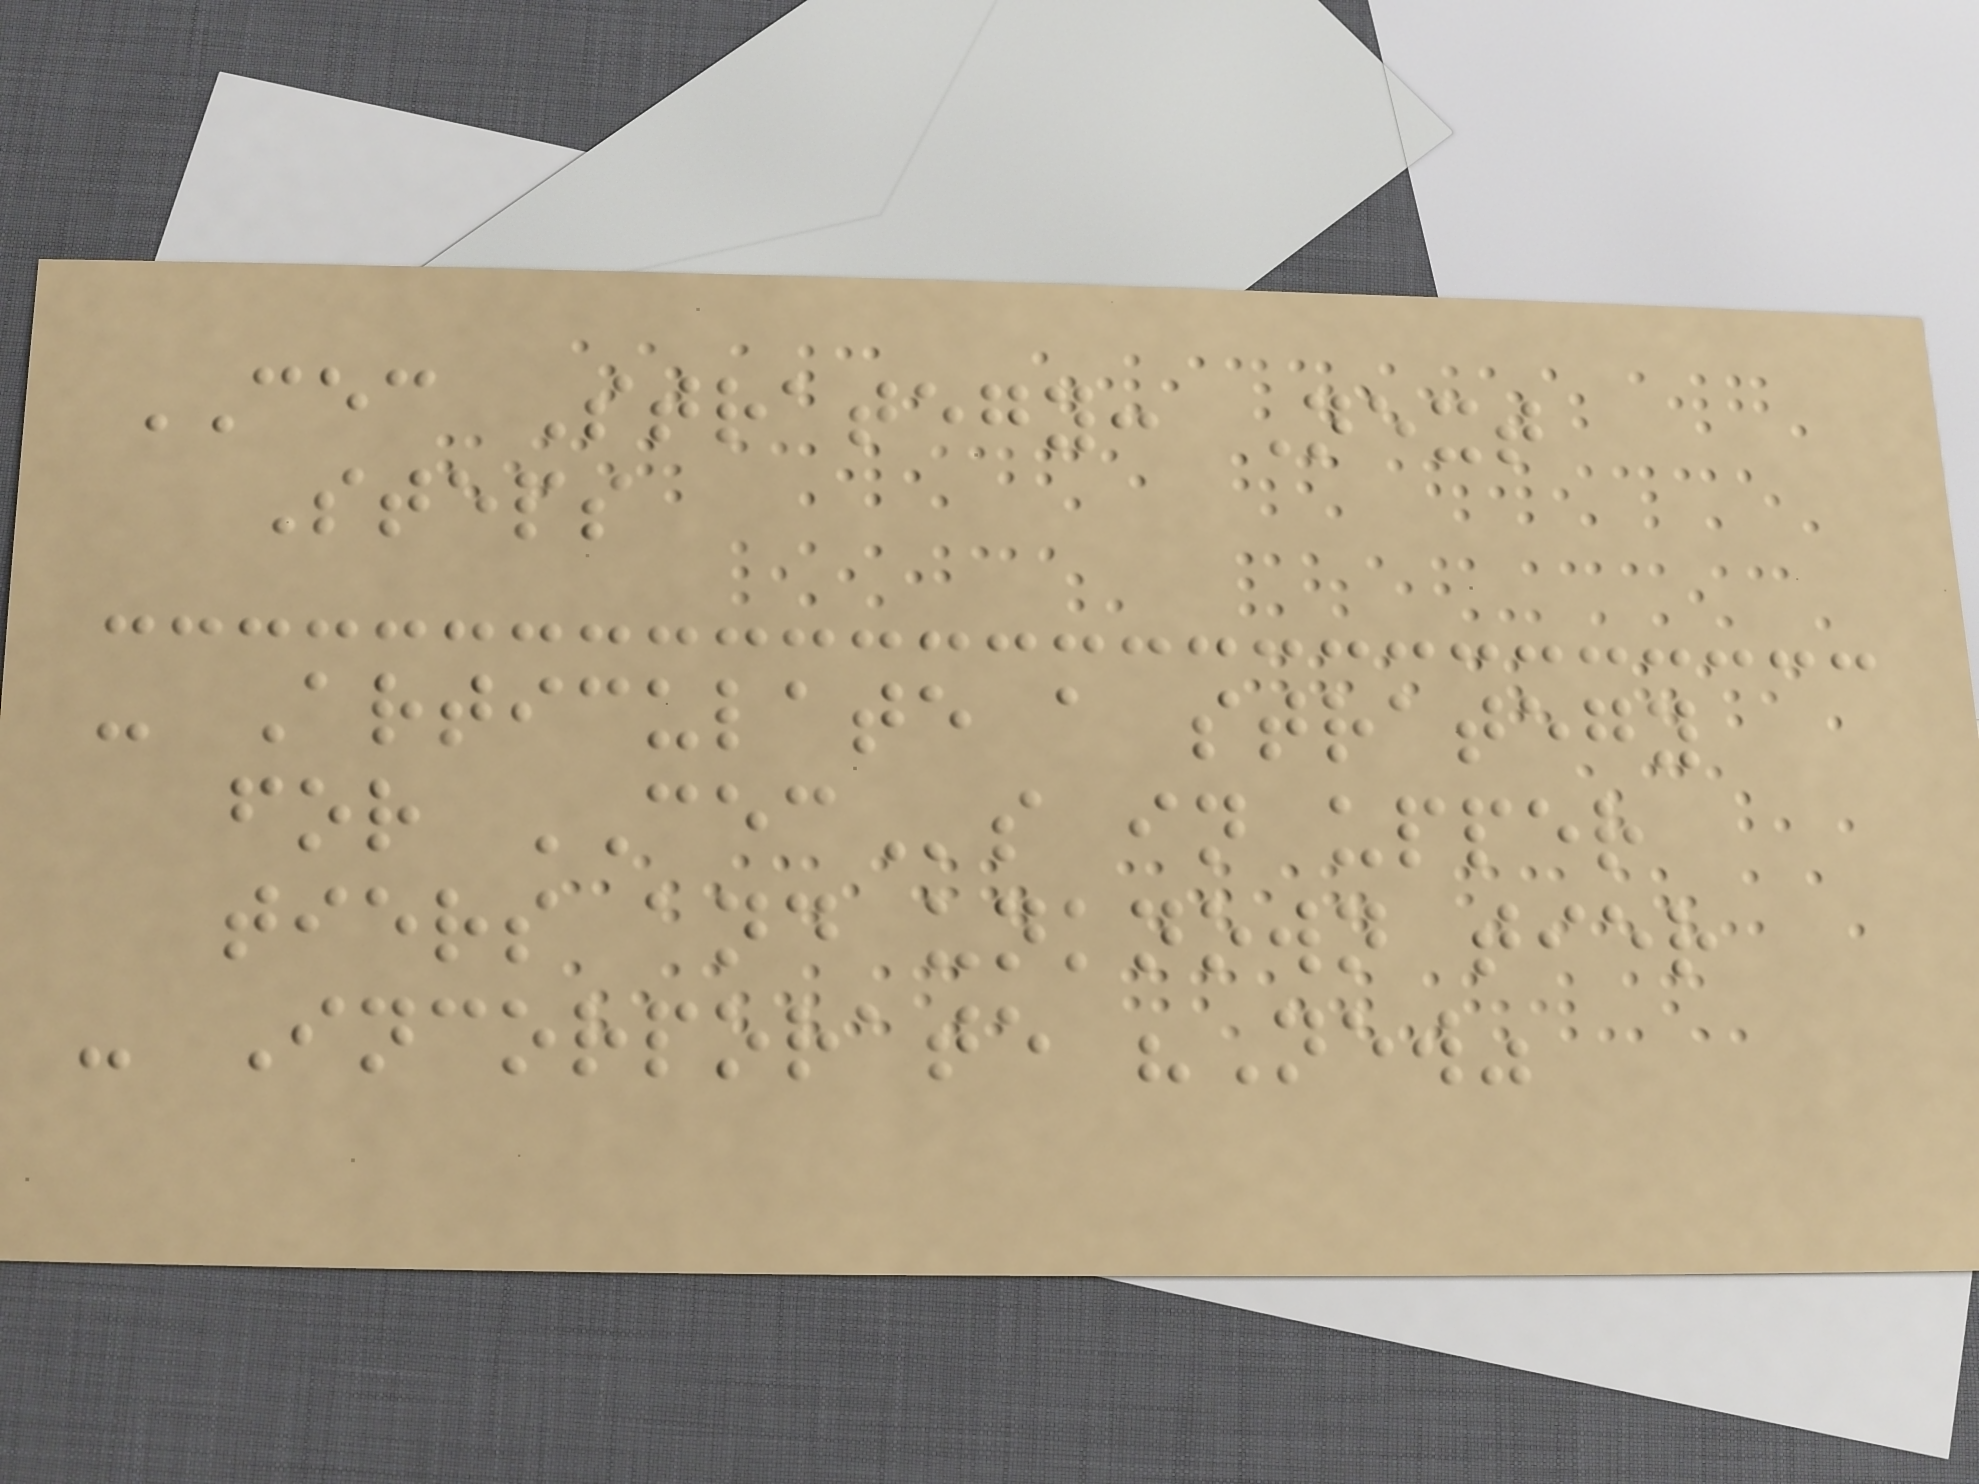CEC Strategy: Next
Steps
- Articulate a strategy
for CECs in upper
tiers and unknown tier
- Incorporate "New"
